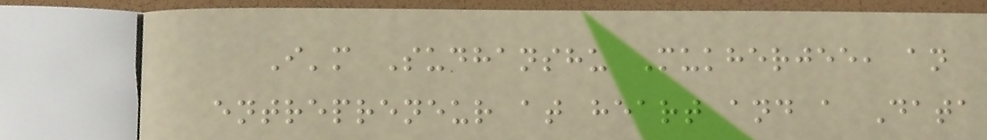I'm Sudhanshu Mukherjee, an
entrepreneur at heart and a Data
